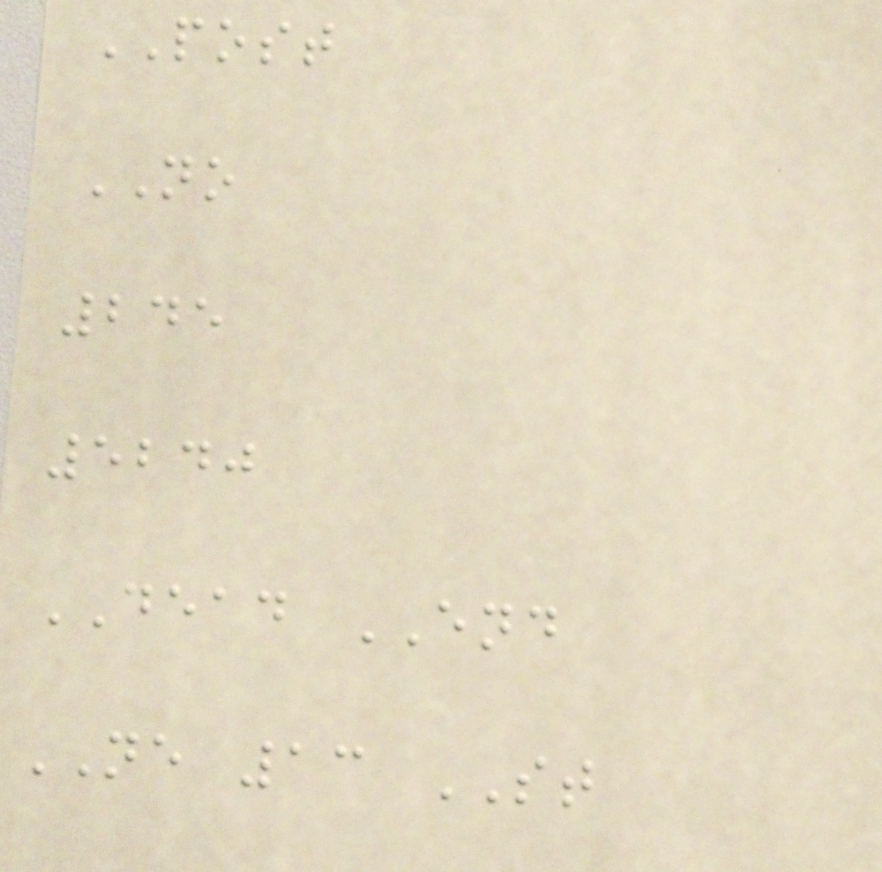POST
NO
245
5240
DEAD END
NE 13 ST
